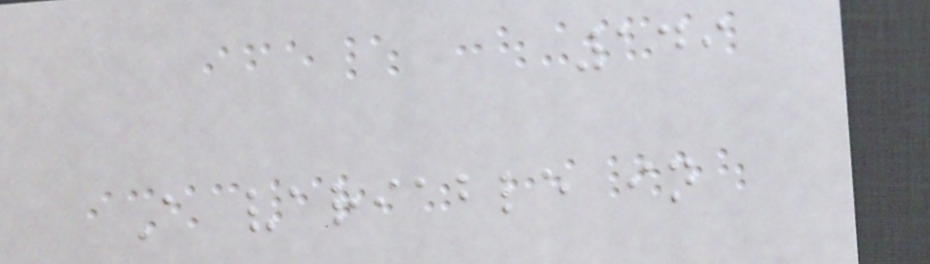149
A variable in
